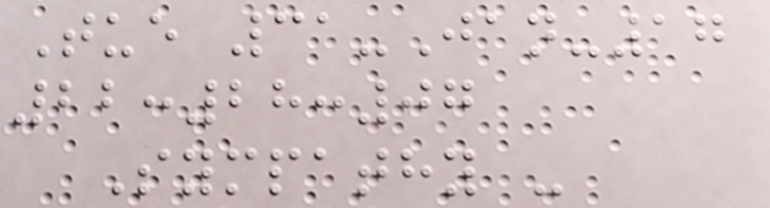Tue 31-Jan-17
22:28:07
Sympathy -
